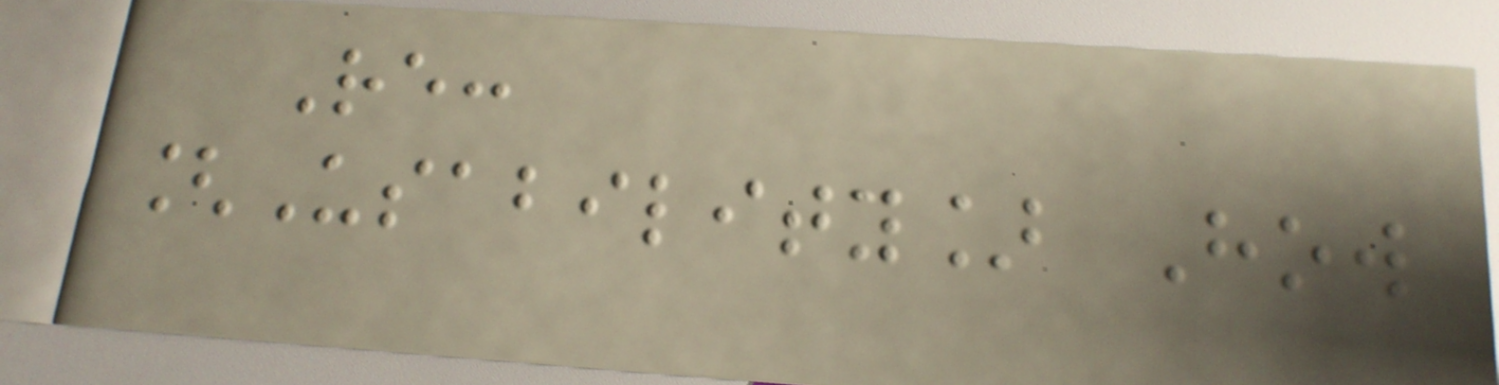Re:
[Usability] How
